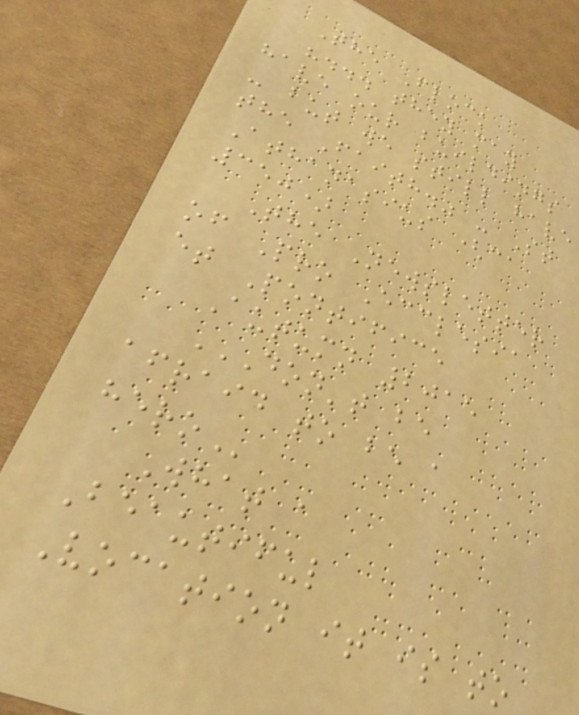The Flock
"... they may
have our buildings
- but we still have
the Faith." - St
Athanasius (ca
350)
The Newsletter
of Pro Ecclesia
et Pontifice
Autumn 2015
DON'T BE
AFRAID TO BE A
HERO
What a
Beautiful
Vocation it is to
